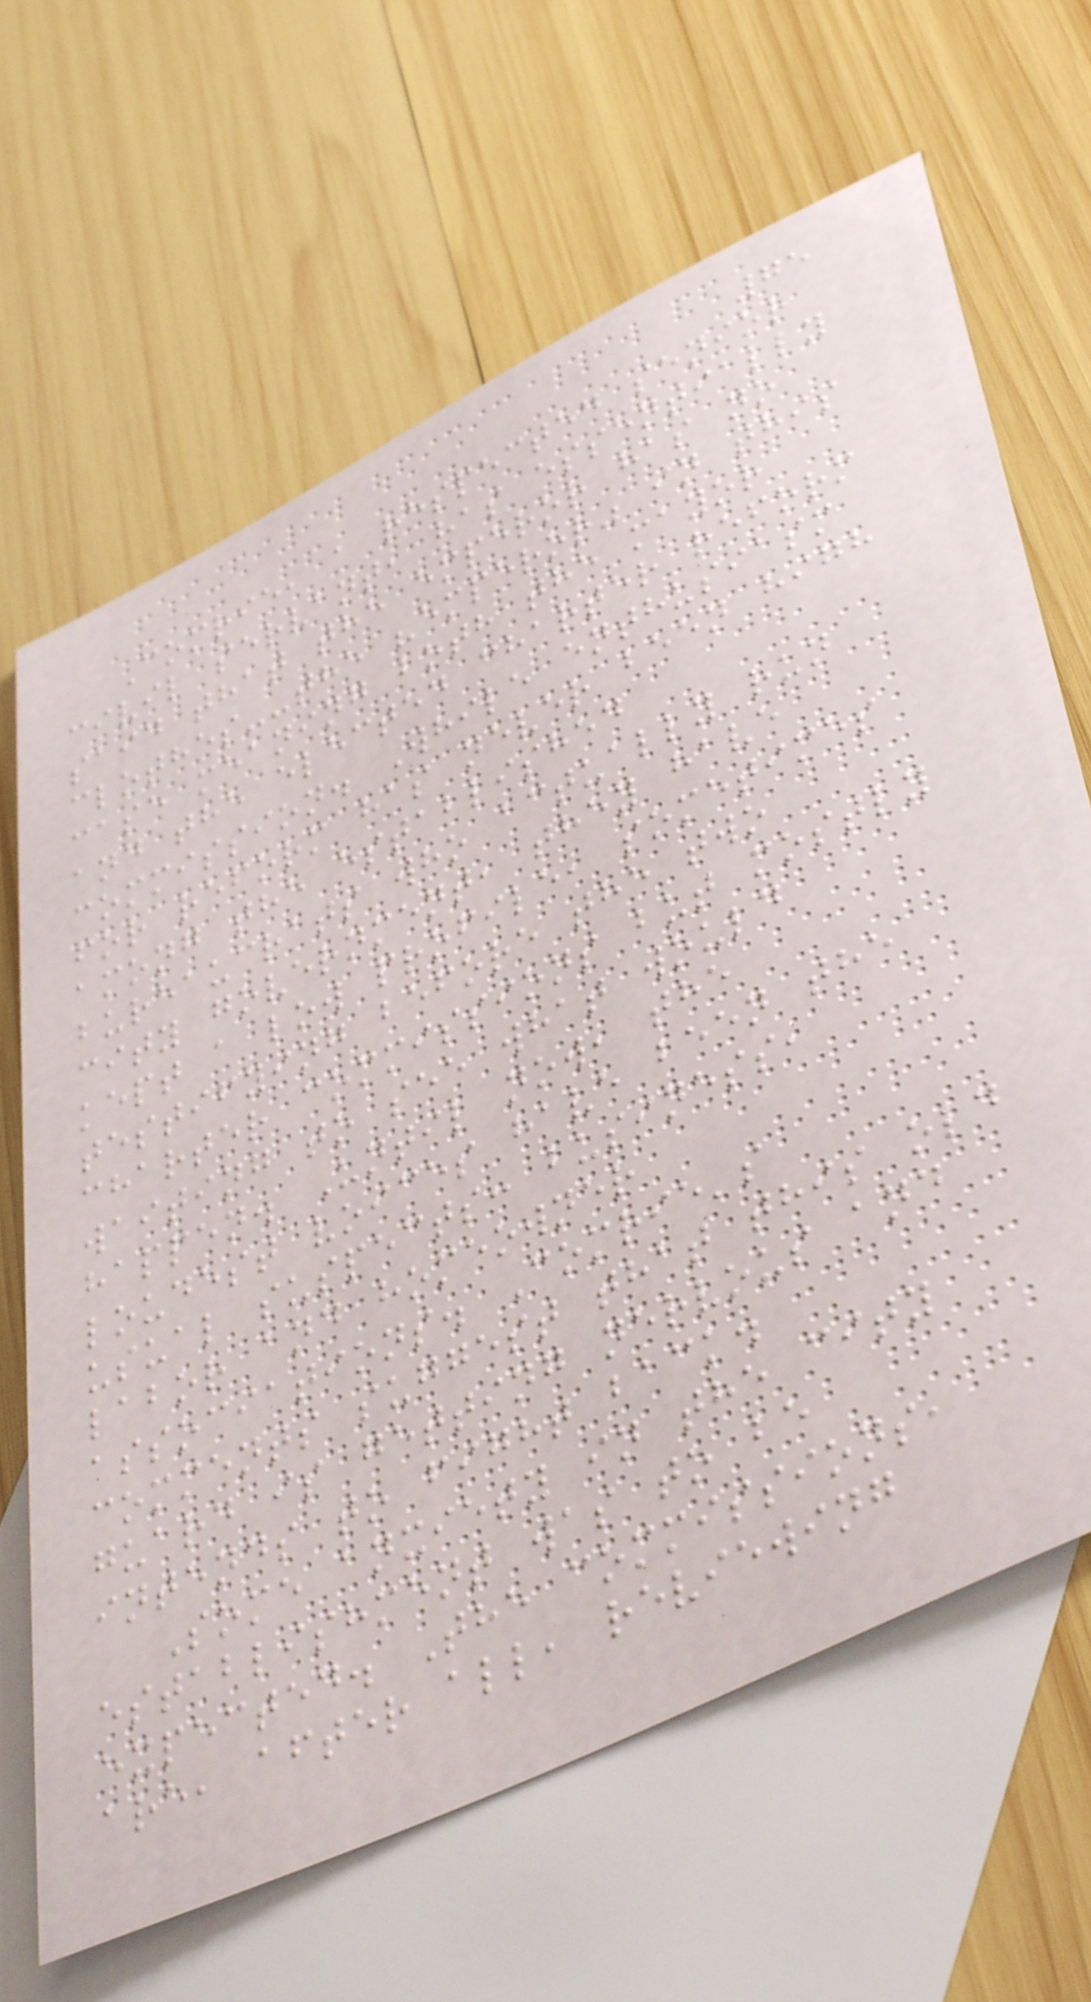75
Comrie, a respected senior
civil servant, has essentially
said that the emperor has no
clothes--the "emperor" in this
case meaning both the mayor
and the elected charter reform
commission. While enthusiasm
for reform has never been high
among the established
bureaucrats who actually run
city government, they have
kept a low profile, sometimes
testifying before the two
charter commissions but mostly
waiting to see what would
happen. Until now, the
loudest voices have been the
usual suspects: business,
labor and homeowner
associations. Comrie's
comments suggest that this old
guard is getting nervous and
intends to fight back.
Some anxiety in the city
establishment was to be
expected. The commissions,
are, after all, reviewing
